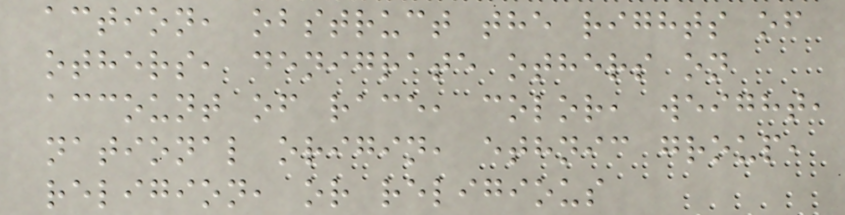action, obstruct the rights of
others, denigrate others on
account of race, color, weight,
national origin, ethnic group,
religion, or religious
